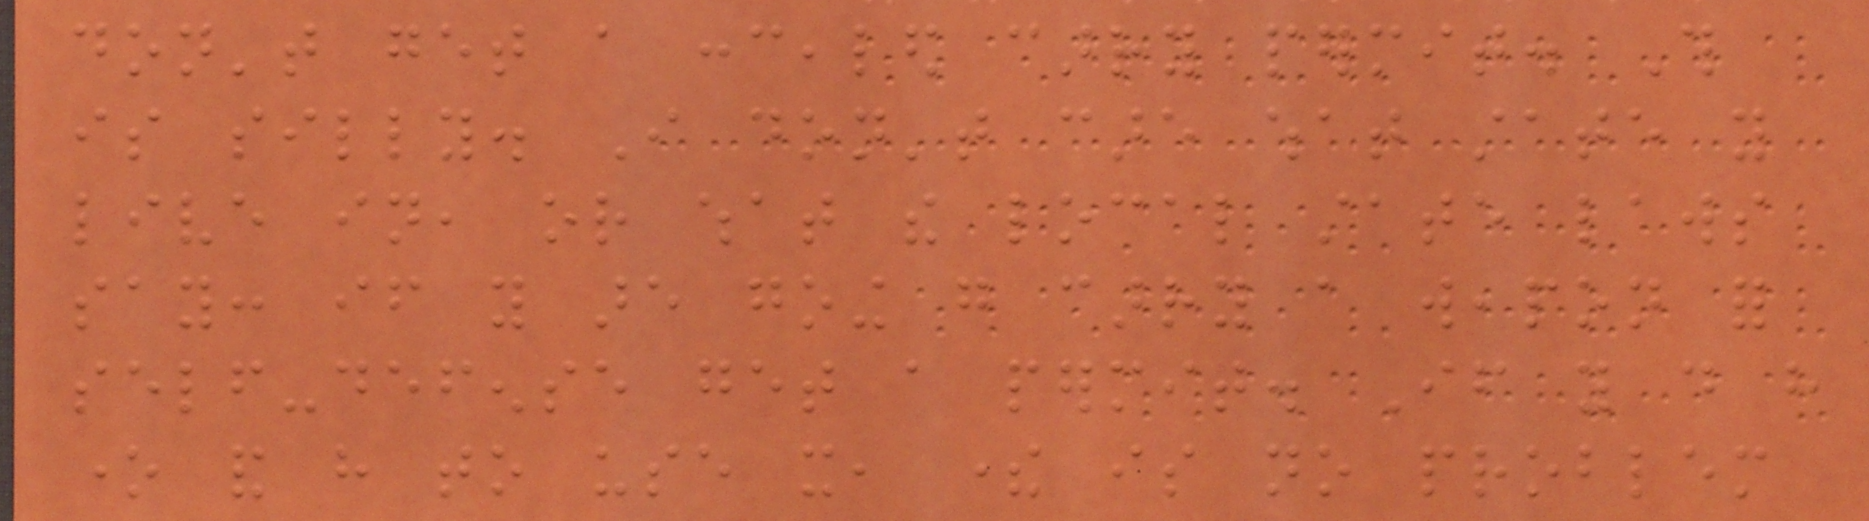don't get a concealed carry permit. This
is silly. I don't care what state you
live in, or what the local state laws
say: if you are going go carry a weapon for
self-defense get a permit. If you do have
one and have to use it, there is no problem
